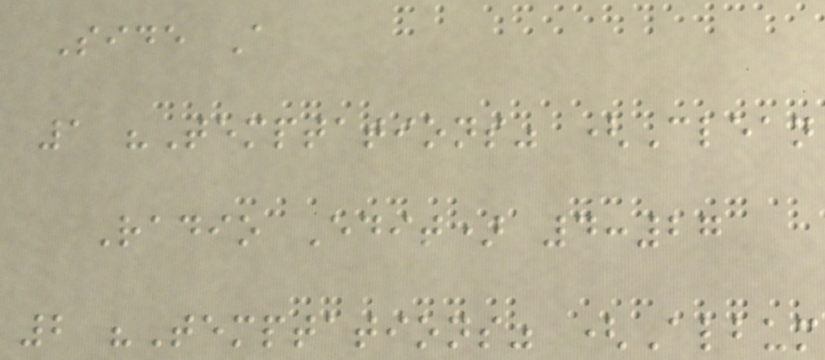Side A
1 "Temptations" (Clean
Radio Edit) 4:27
2 "Temptations" (Album
